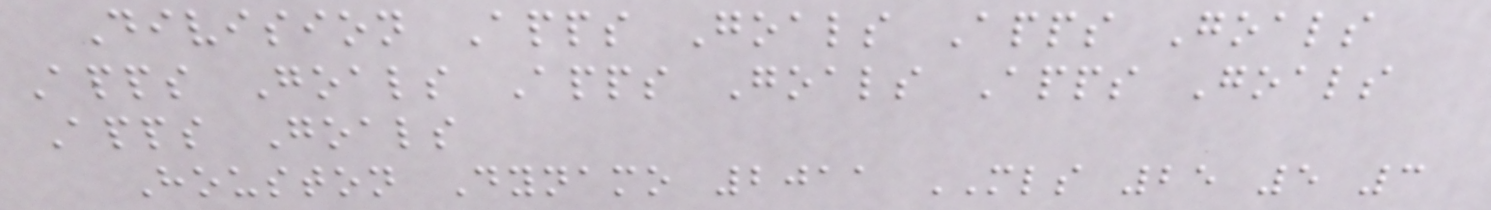Division Apps Goals Apps Goals
Apps Goals Apps Goals Apps Goals
Apps Goals
Houston Dynamo 2011 MLS 25 5 3
